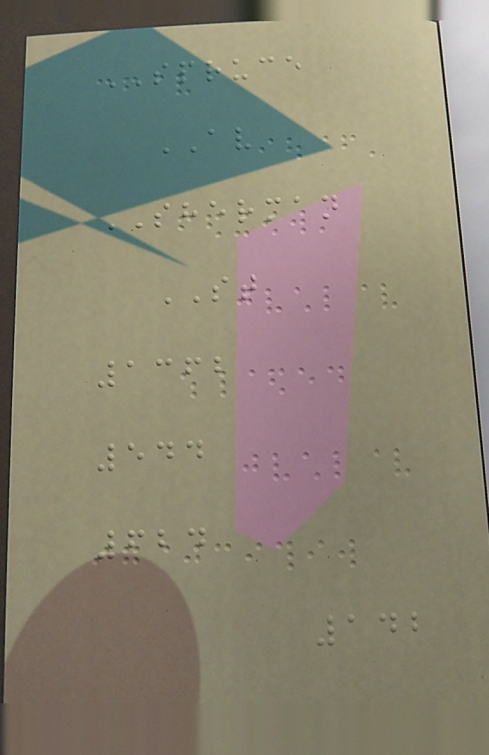SPRUCE
AV
SHERMAN
ST
1362
544
624
142
